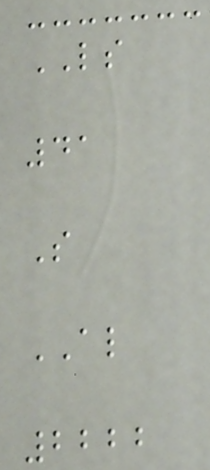LS
41
S
AL
2222
